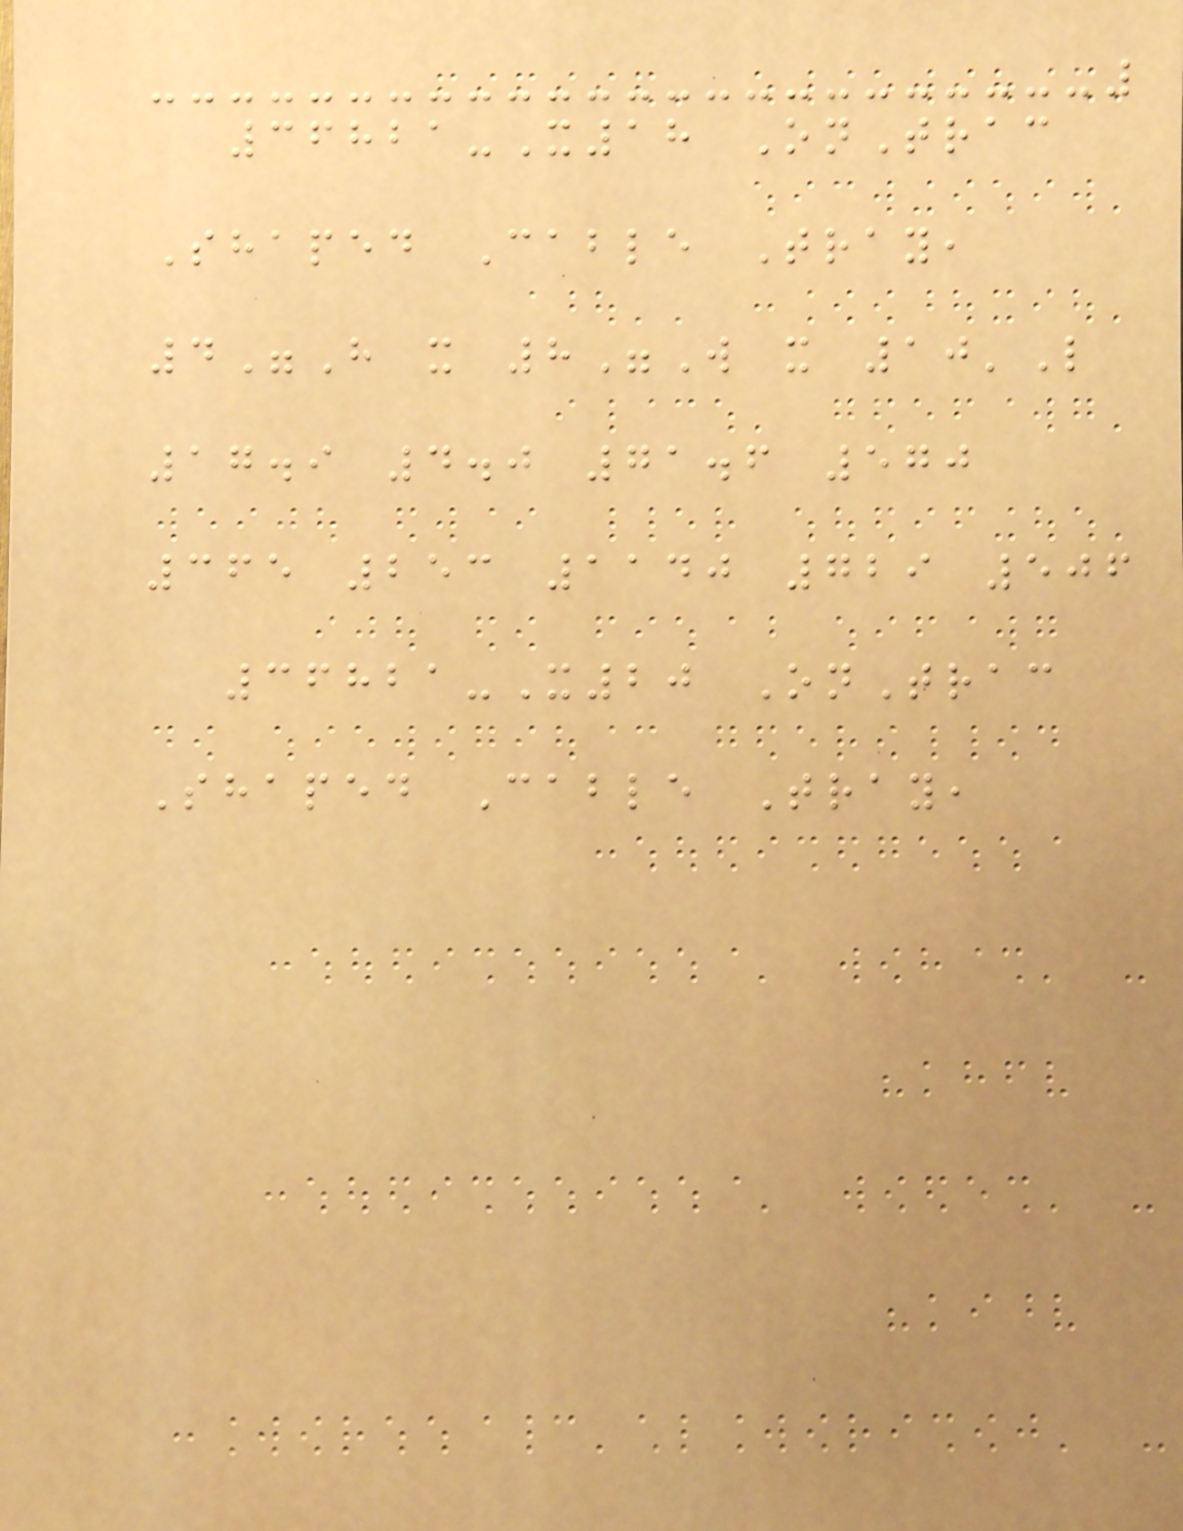36821-X18 OnTrac
Shaped Cable Tray,
4"H x 8"W x 10'L
17.9 4.0 71.6 570
365 253 1140 729 506
36821-X20 OnTrac
Shaped Cable Tray,
